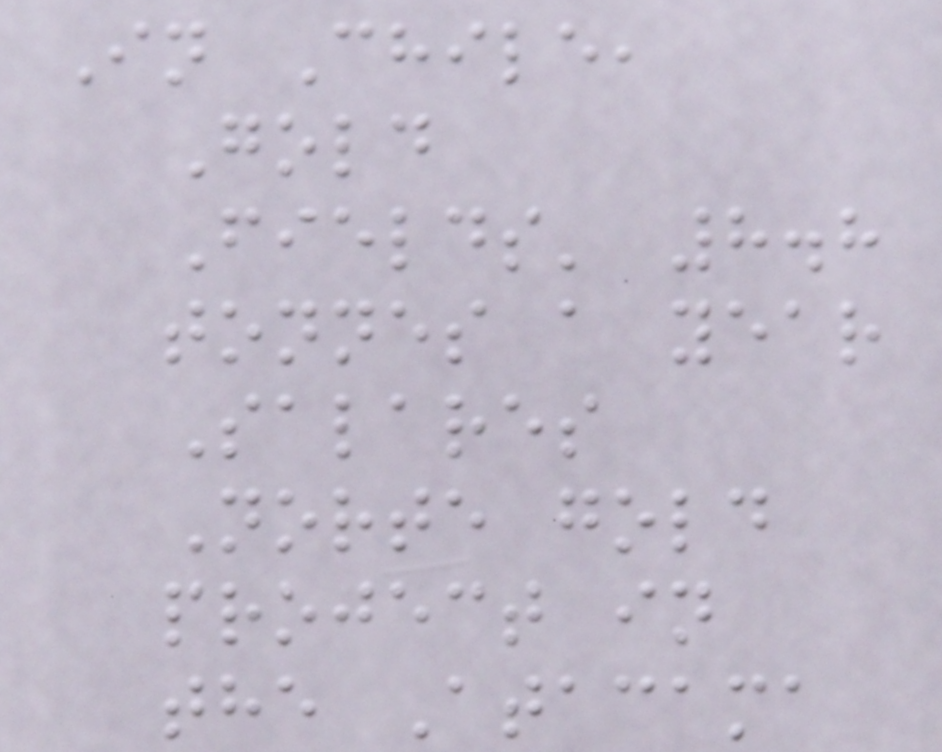In Chile,
Gold
Fields' 8.8
tonnes a year
Salares
Norte gold
project in
the Atacama
